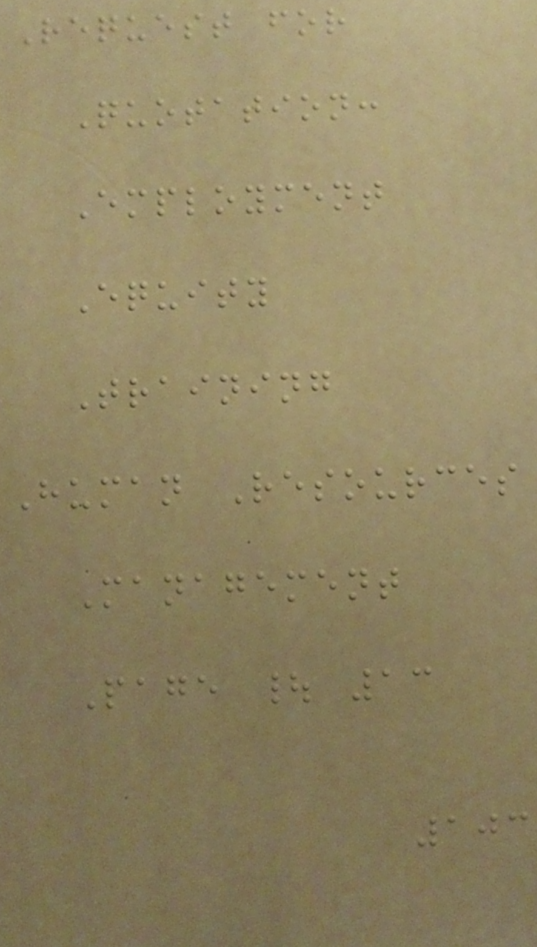Request for
Quotation:
Employment
Equity
Training
Human Resources
Management
Page | 13
103
